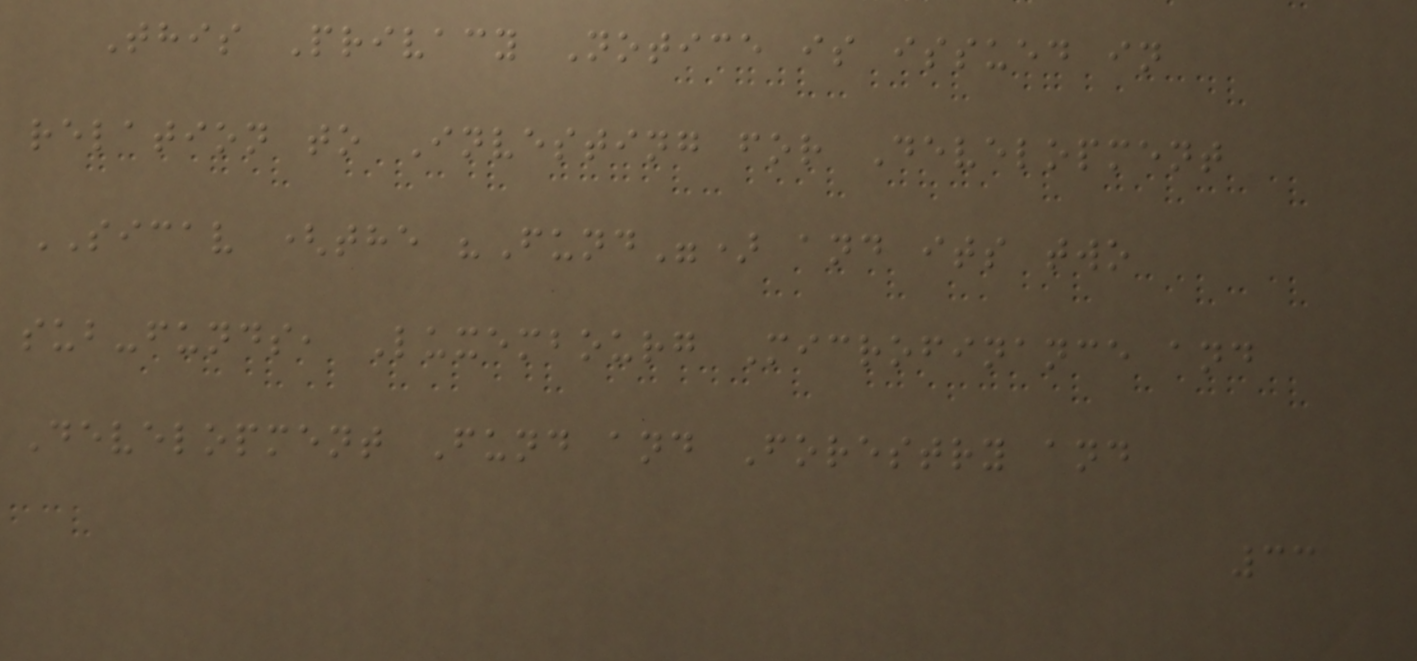This Privacy Notice is issued in
relation to Investing for Development
SICAV (the "Fund") and its two
sub-funds, Luxembourg Microfinance and
Development Fund and Forestry and
33
